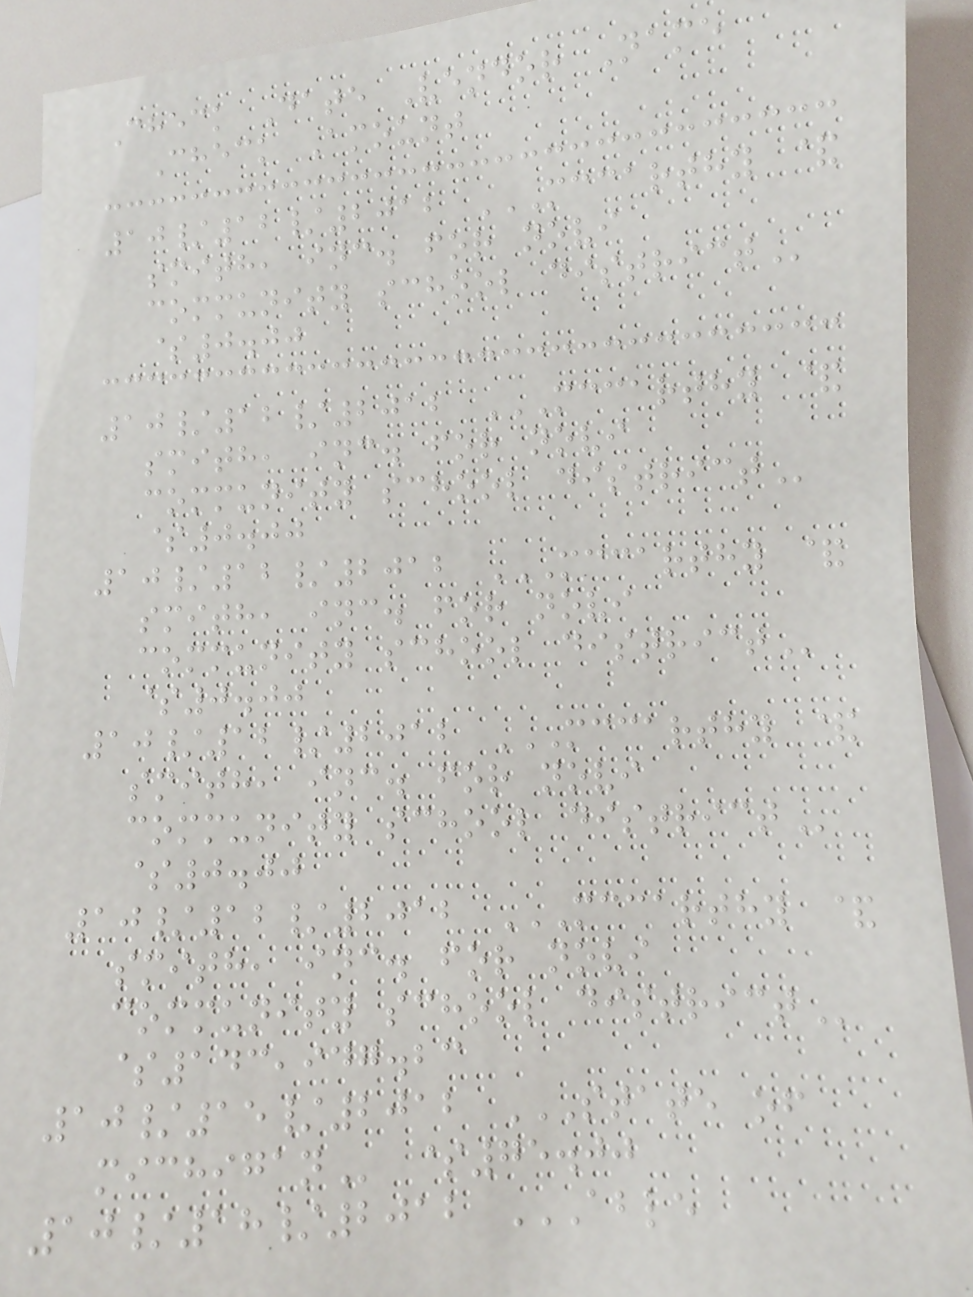Check Date Vendor Name
Check Amount
10/12/2012 MCCARTHY &
SMITH, INC. FOR NOVI
COMMUNITY SCHOOL DISTRICT
$0.00
10/12/2012 MCCARTHY &
SMITH, INC. FOR NOVI
COMMUNITY SCHOOL DISTRICT
$0.00
10/12/2012 MCCARTHY &
SMITH, INC. FOR NOVI
COMMUNITY SCHOOL DISTRICT
$0.00
10/12/2012 MCCARTHY &
SMITH, INC. FOR NOVI
COMMUNITY SCHOOL DISTRICT
$0.00
10/12/2012 MCCARTHY &
SMITH, INC. FOR NOVI
COMMUNITY SCHOOL DISTRICT
$143,947.23
10/15/2012 STATE OF
MICHIGAN $75.00
10/18/2012 ABLE
